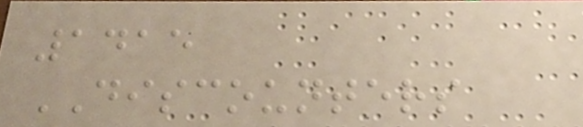1415
DISCOUNTERS
